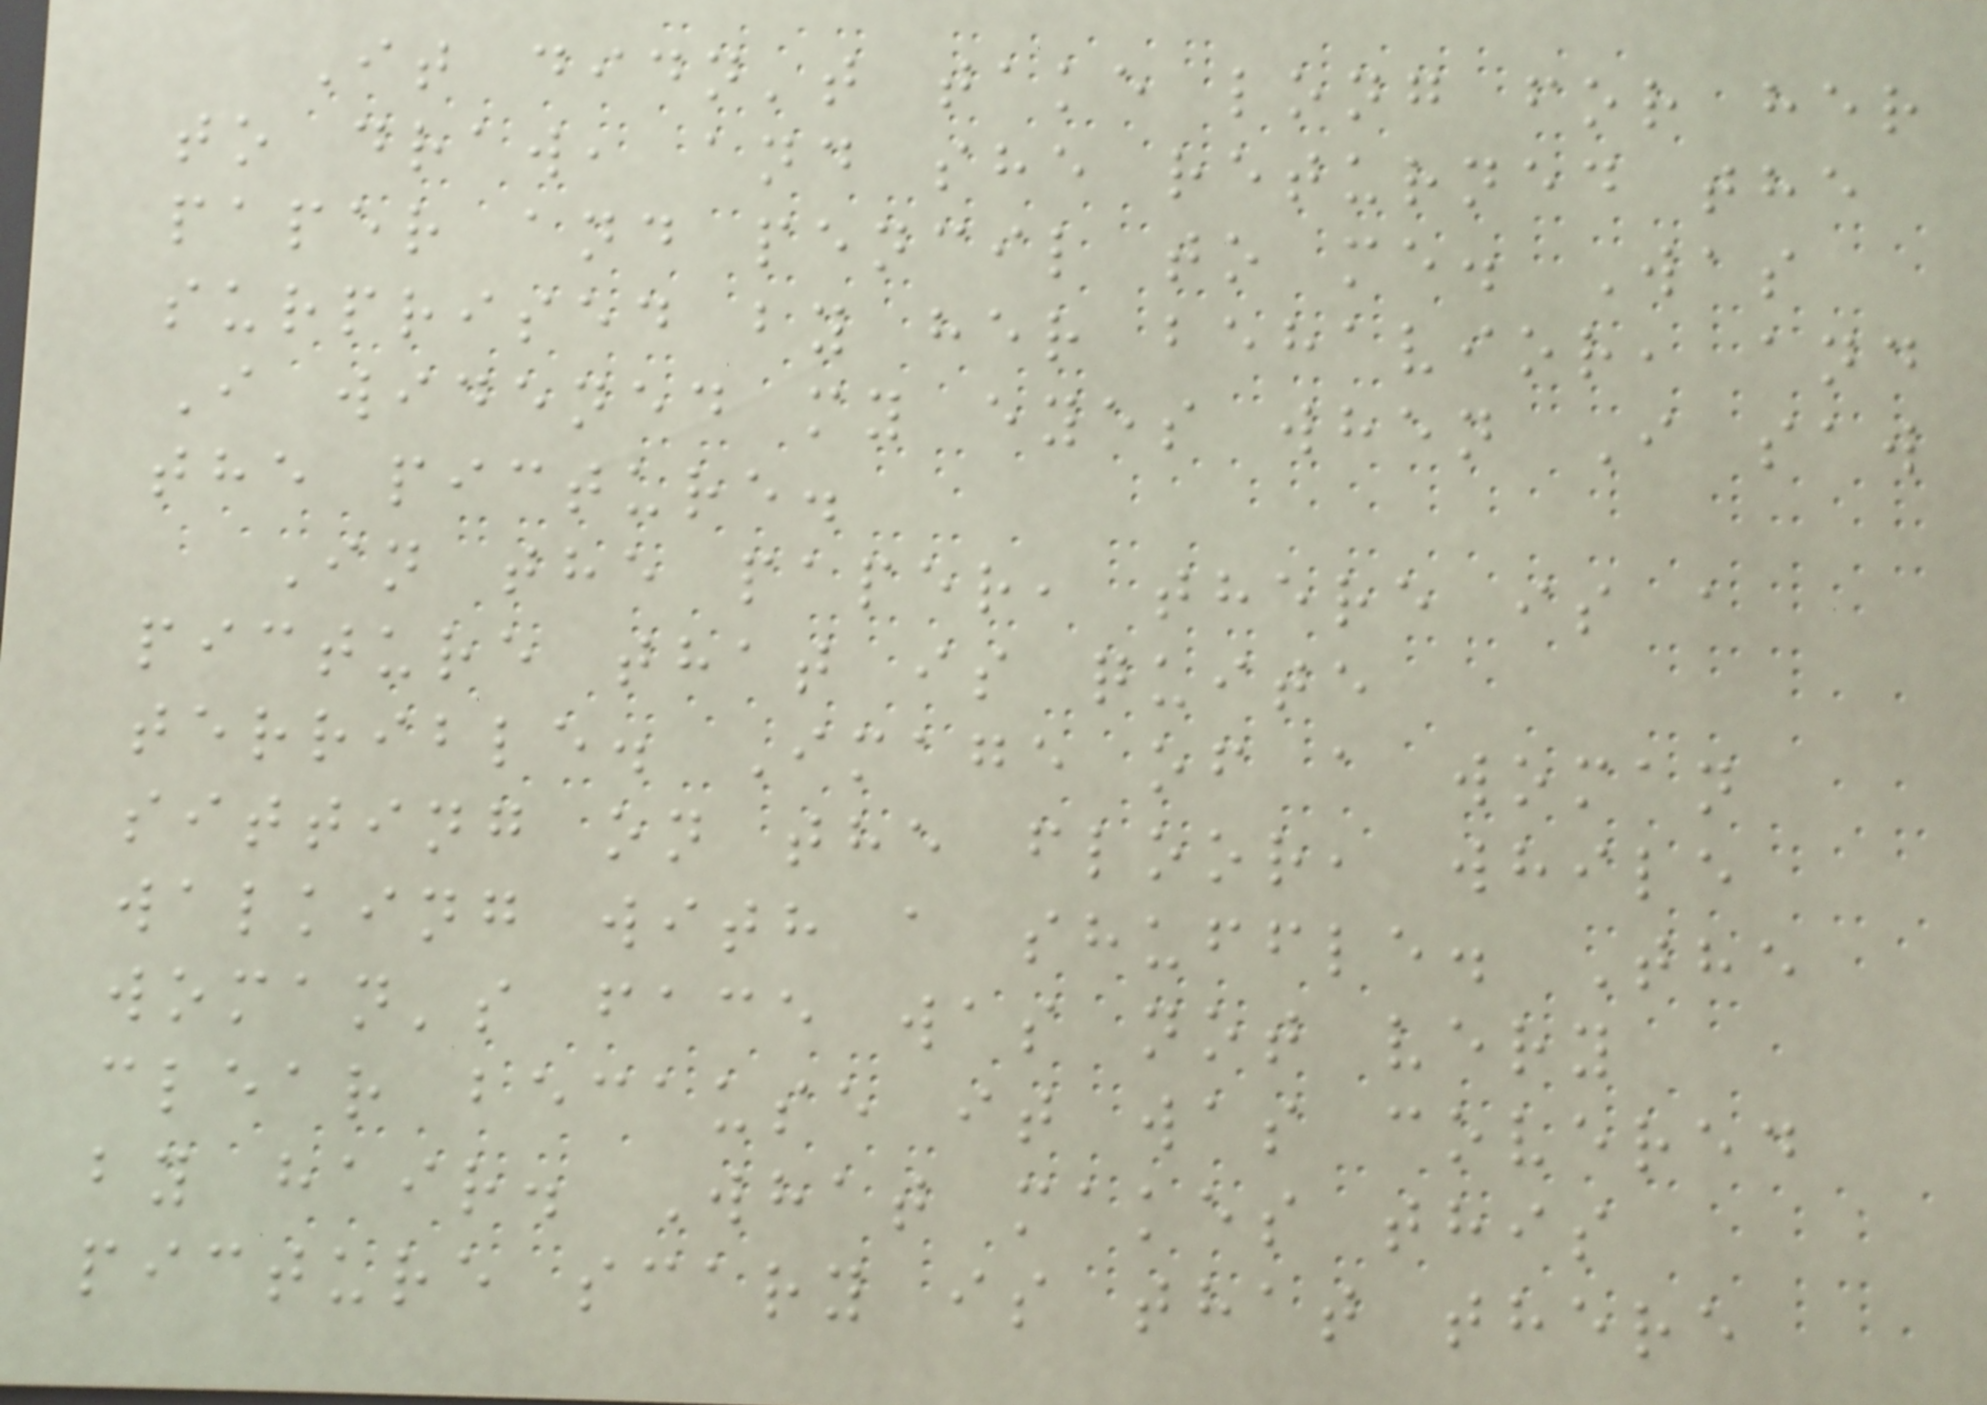It didn't take long for her
to draw, and she returned the
paper and pencil to me. Was
surprised by her behavior, and
I widened my eyes when I saw
the picture.
In the paper, there is a
picture that is quite
terrible. Image of a woman
sitting on the floor, while
walking with a shuffle. The
woman's face was not very
clear because it was covered
by hair. What makes this
picture scary is that there
